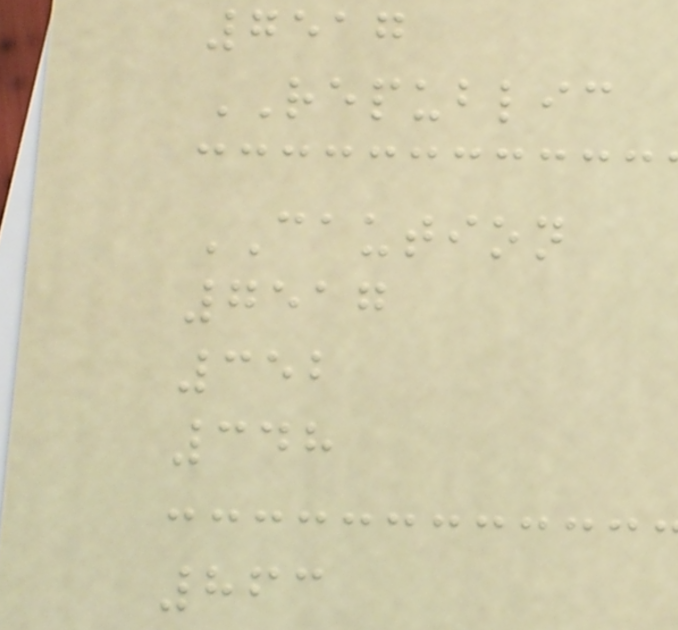7517
REPUBLIC
CAUTION
7517
352
348
863
